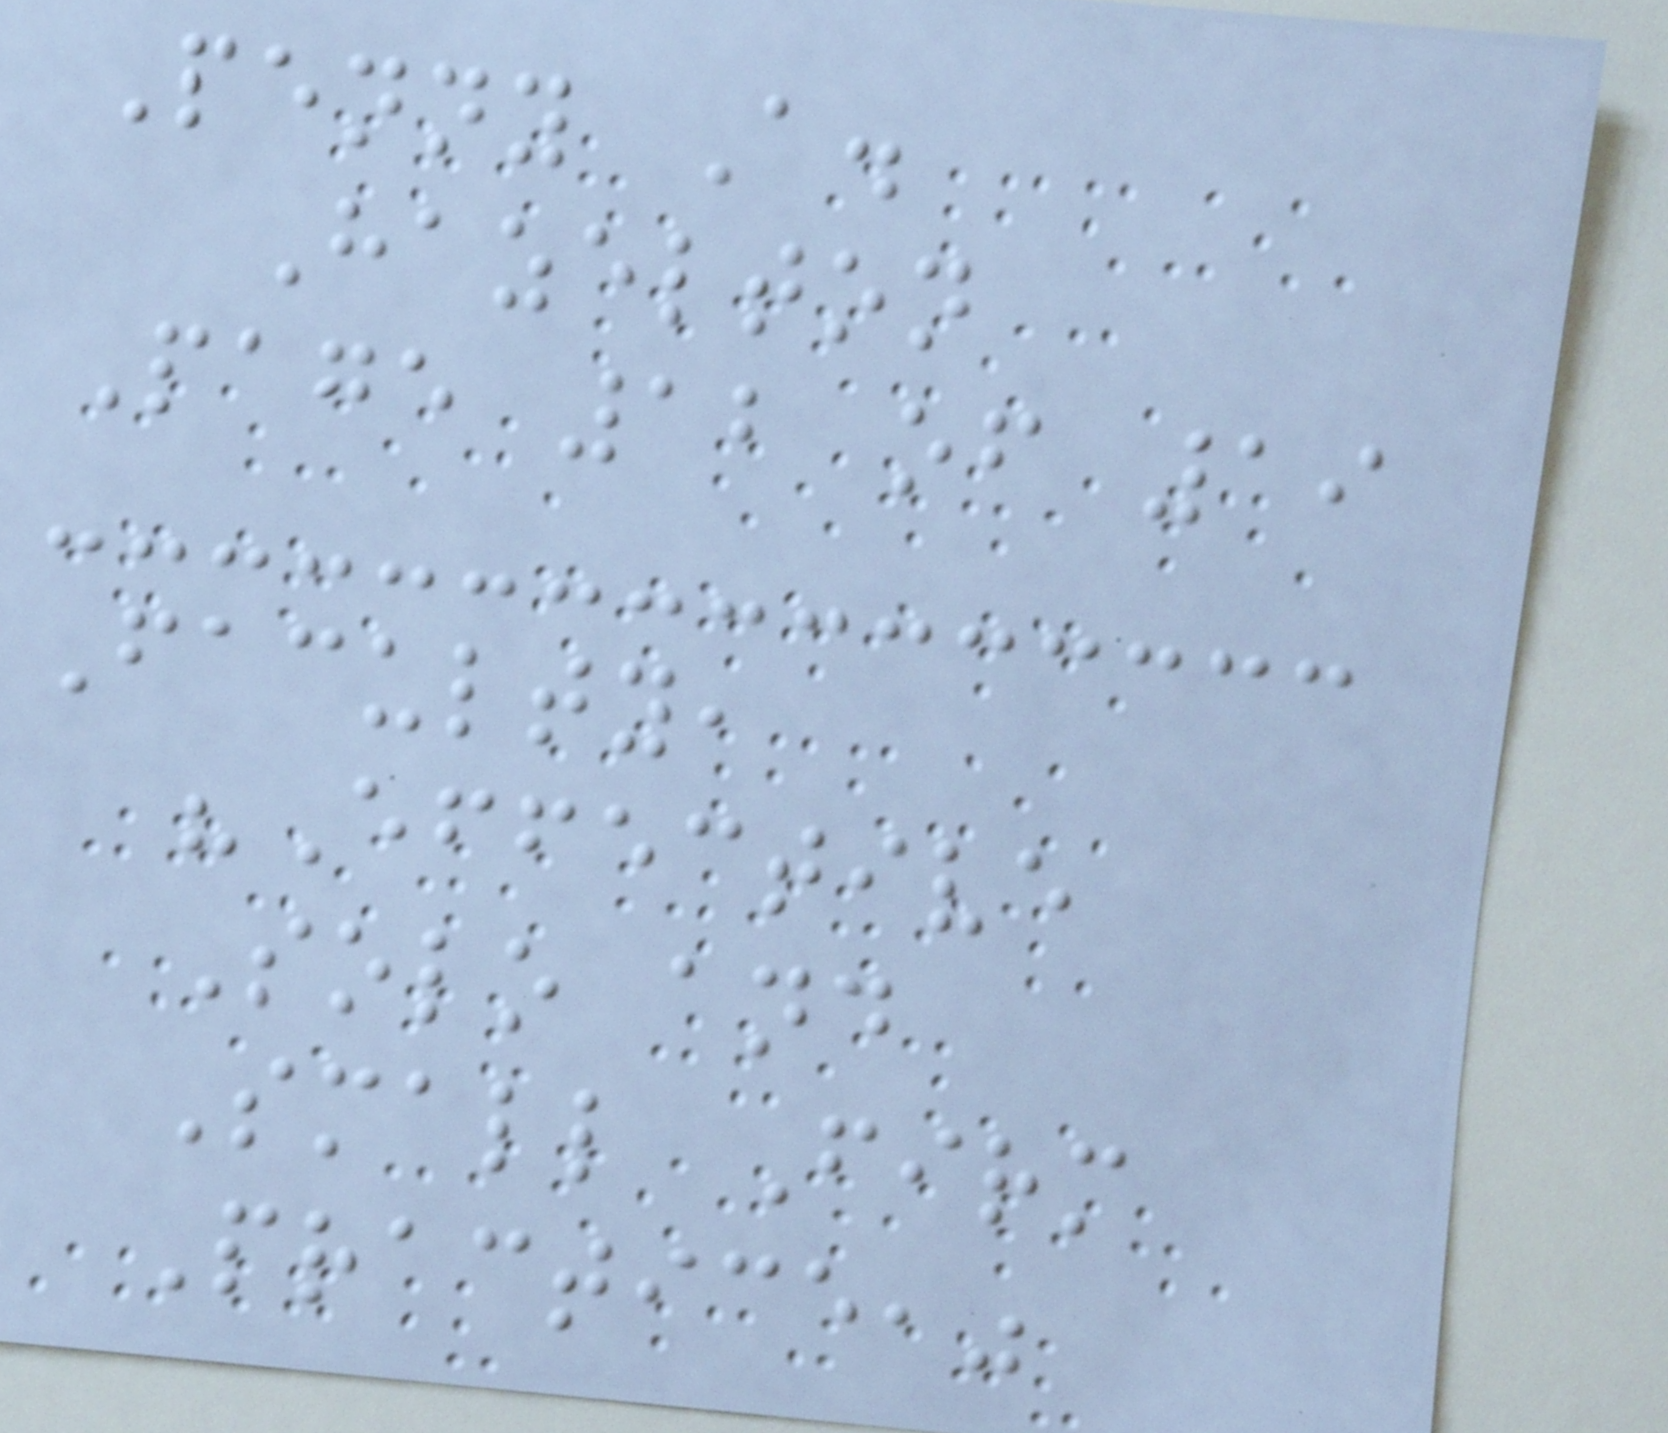Penny A.
Hazelton
Page 12 of 19
Faculty,
"Effective
Solo and
Small Firm
Practice,"
